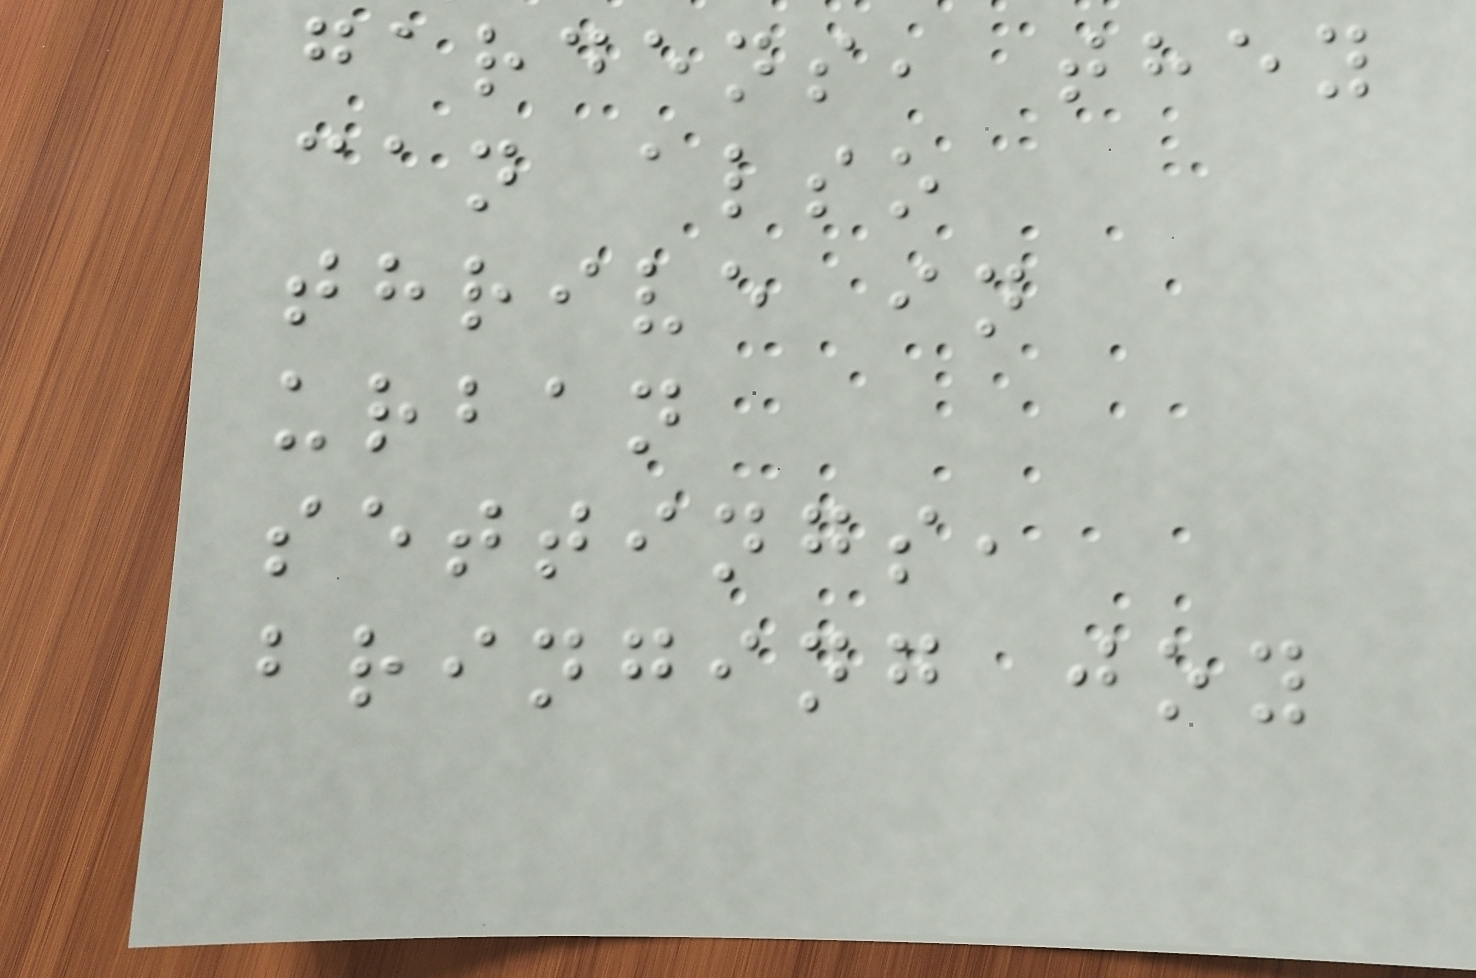gardens, they
can also
thrive in
urban
settings,
bringing joy
